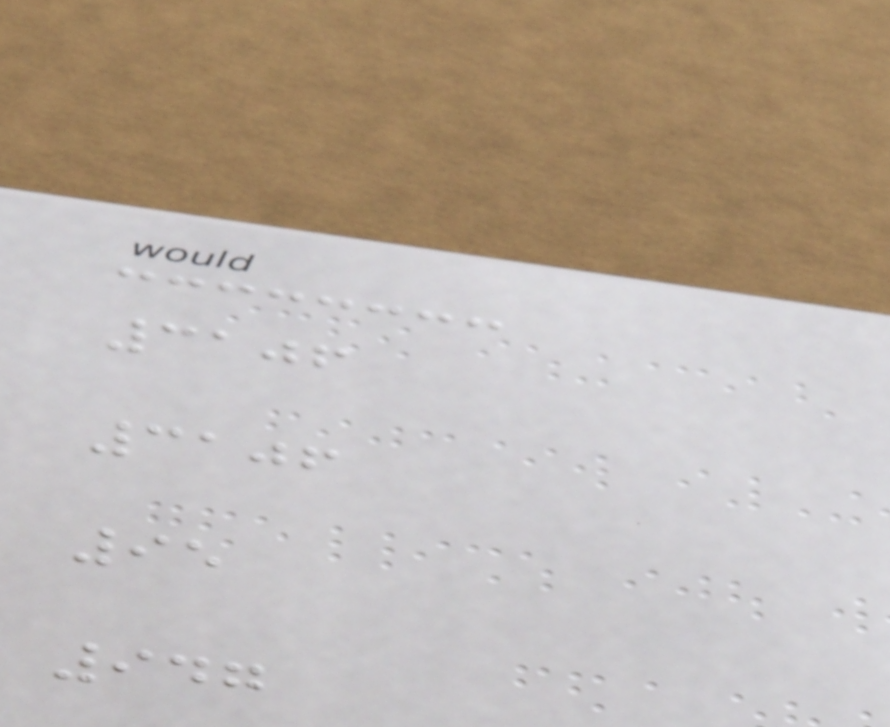3106
3106
95
947
